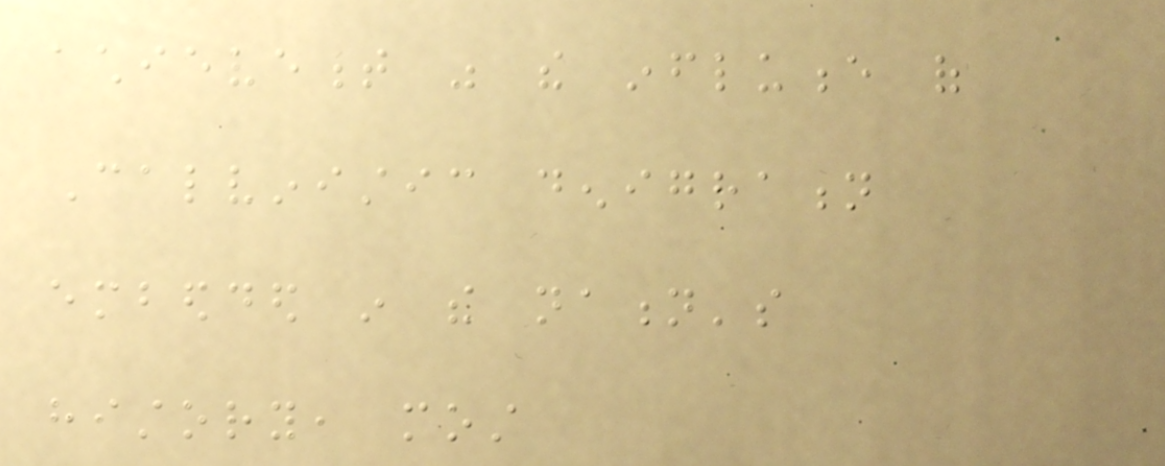achievement was the influence of
Calvinistic denigration
embedded in the nation's
history, most
